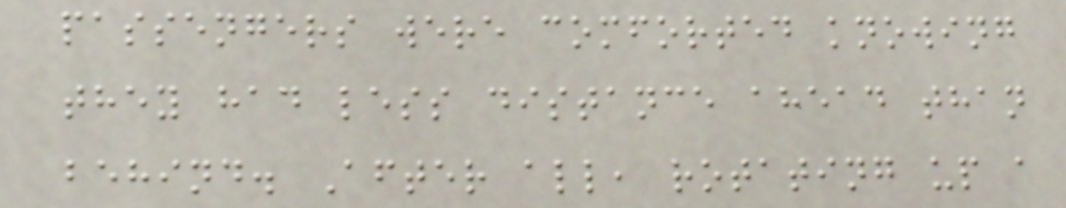passengers were comforted knowing
they had less distance ahead than
behind. After all, rotating up a
